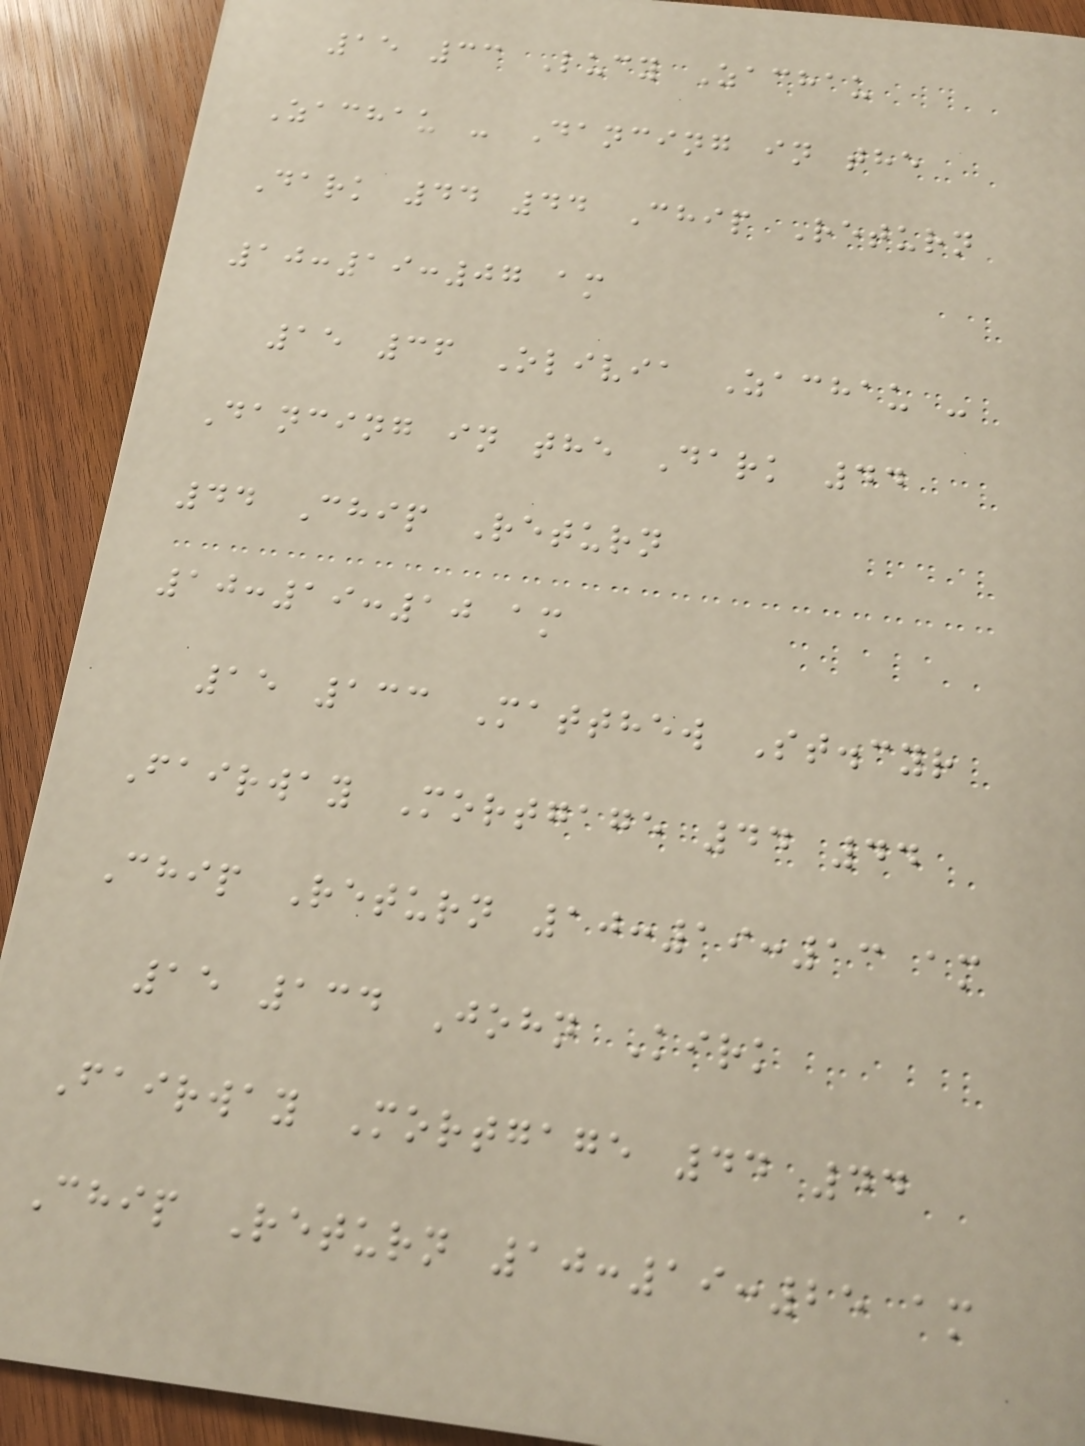15 33 Lucy Zachau
Zachau - Dancing in the
Dark 44 44 Chip Return
10:19:07 am
15 36 Olivia Zachau -
Dancing in the Dark 44
44 Chip Return
10:19:10 am
15 133 Matthew St.cyr
Fairway Mortgage 44 44
Chip Return 10:19:13 am
15 134 John Kirk
Fairway Mortgage 44 44
Chip Return 10:19:25 am
